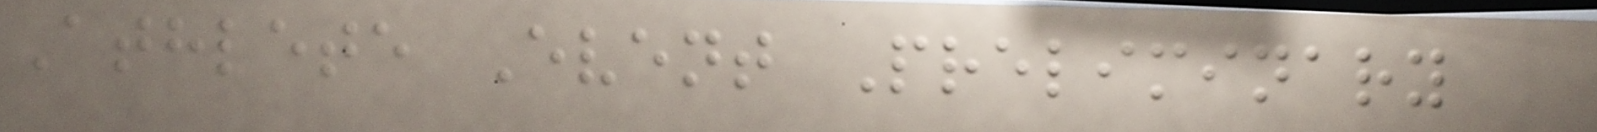Athlete Event Preliminary
